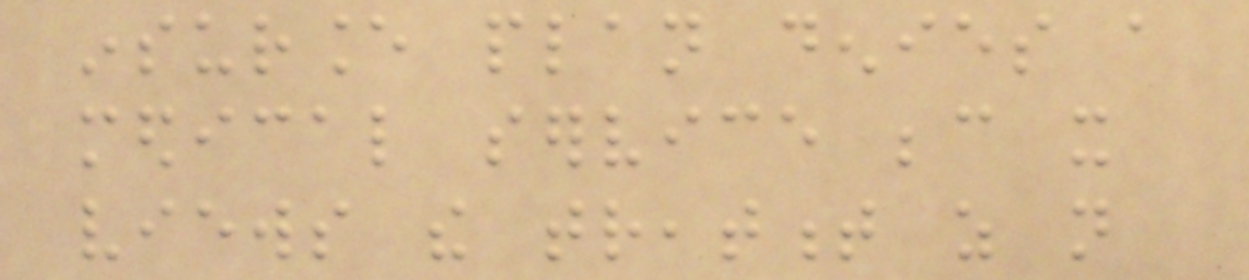insurance plan denies a
medical service because it
views the treatment as not
